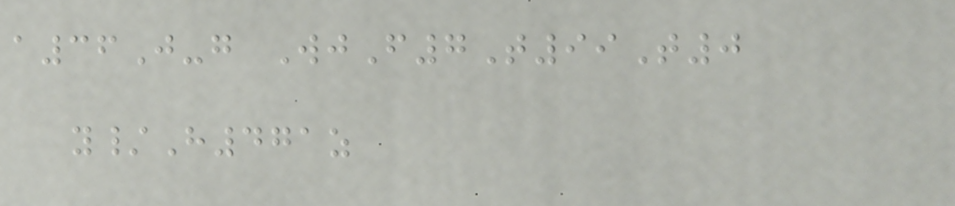a36J-g WjF7T99T0
y/H471z
